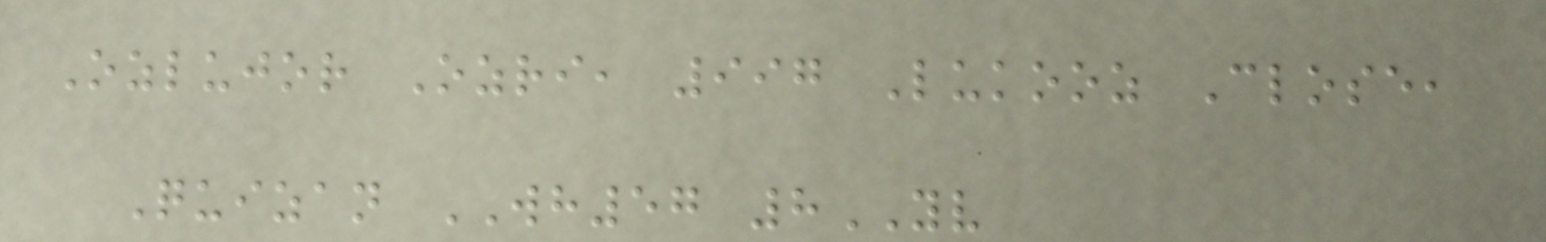Ozlujor Ozri, 997 Lukooz Close,
Quizan WH57 8YV
